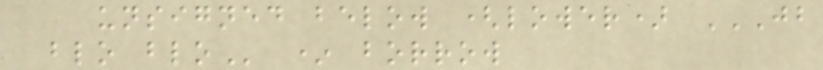unsigned below (lower) JB
BLO BLO * borrow
